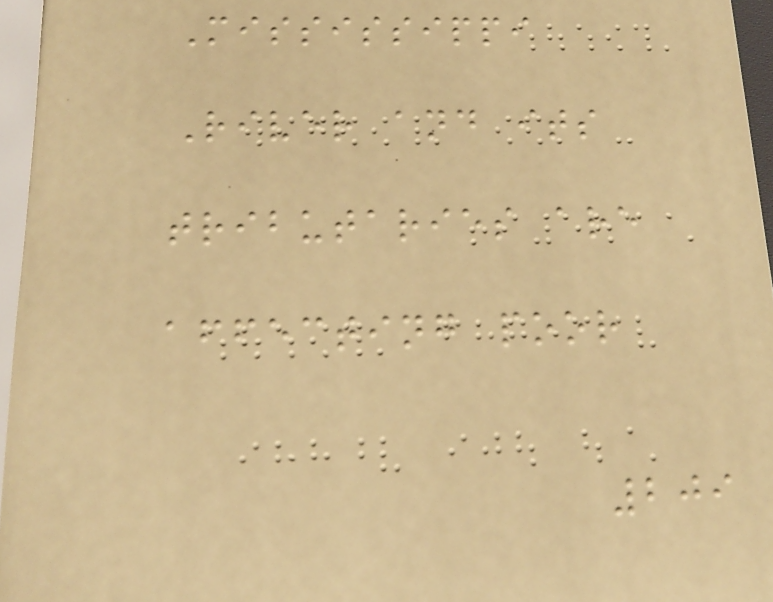Mississippi
River and its
tributaries are
affecting poor
209
